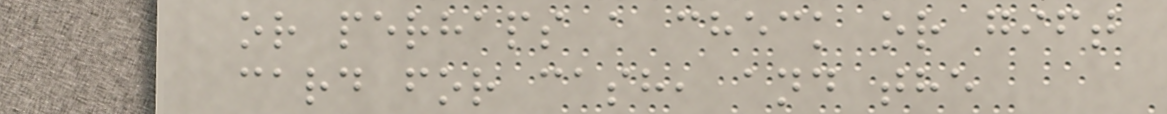or perhaps a check or gift
card for cash, and the
